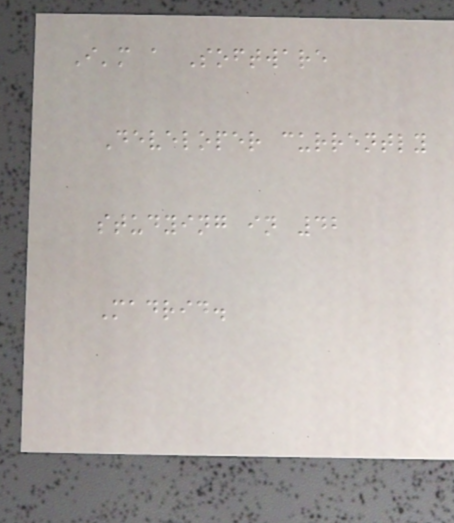I'm a Software
Developer currently
studying in 42
Madrid.
